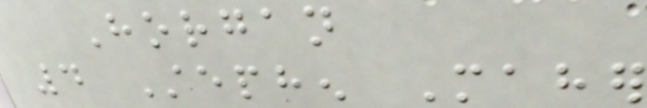Horgan
4 Stephen Maher
